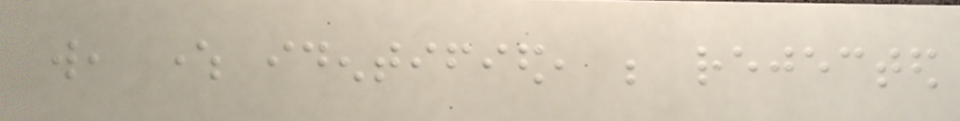will, where identified, be rejected
